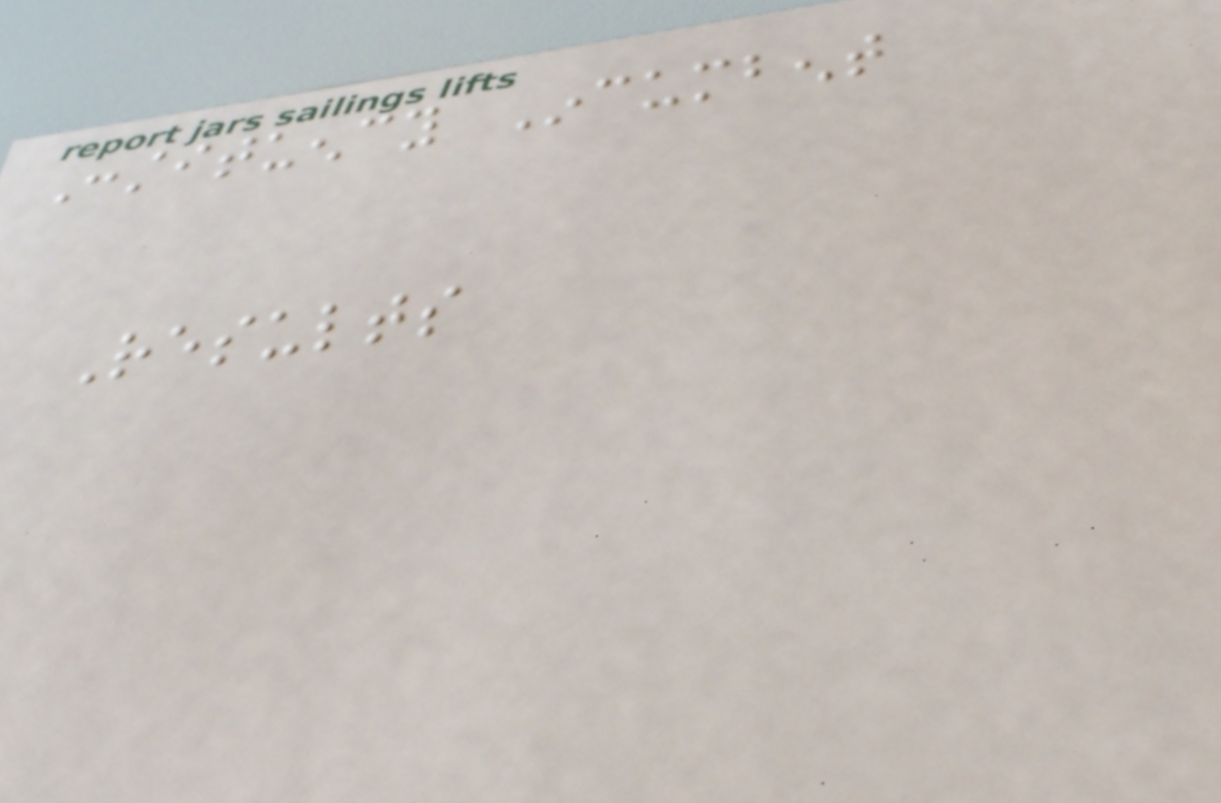Constituency Incumbent
Results
